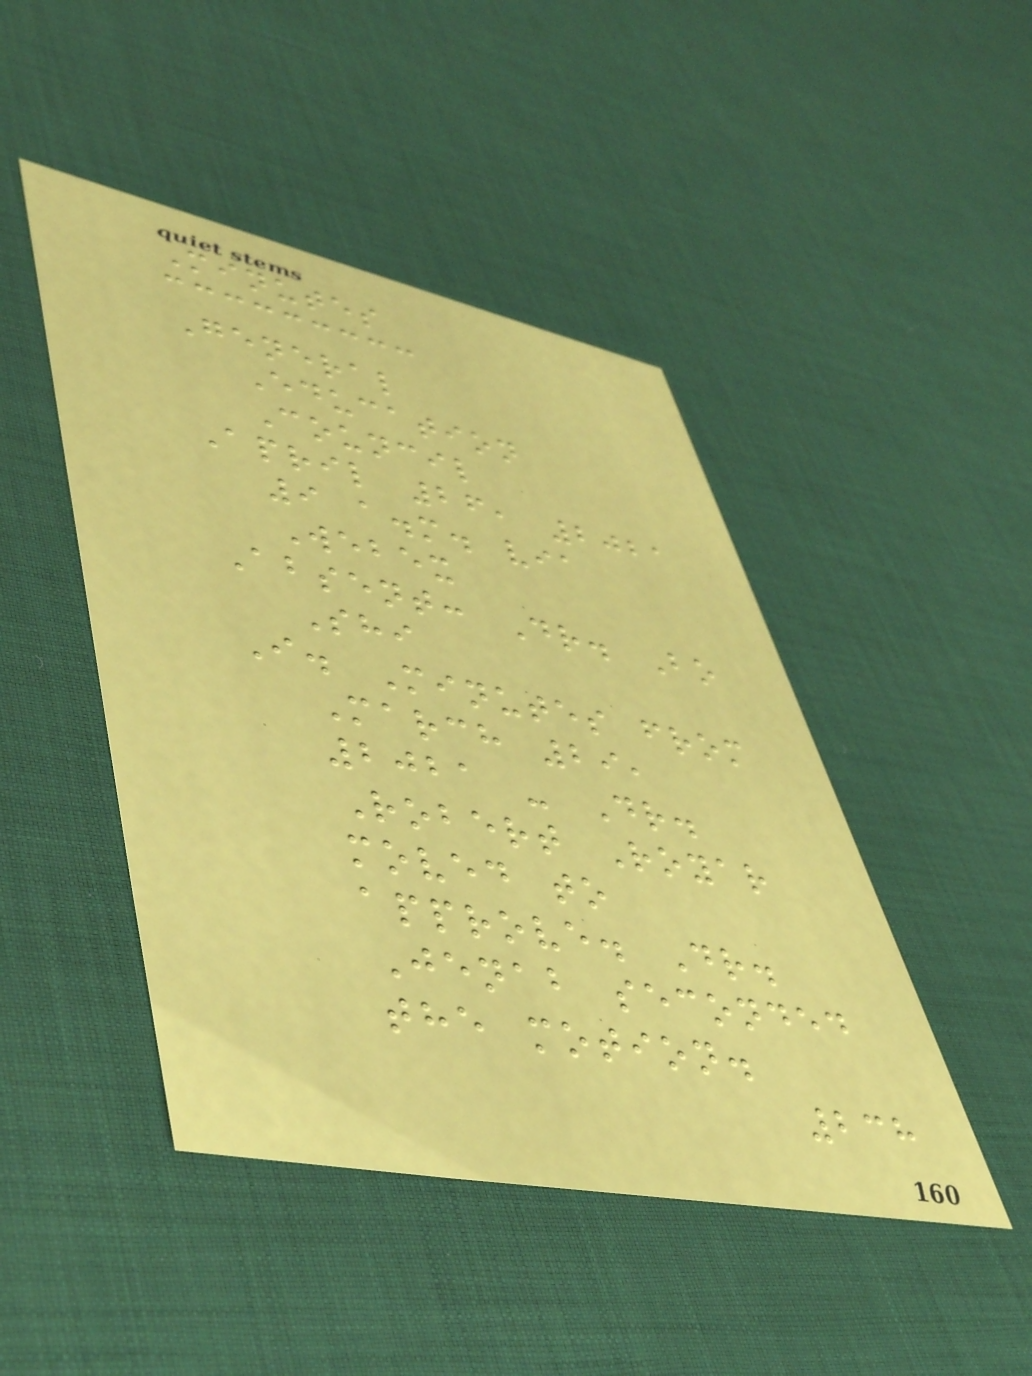Minutes
General
Education
Council
April 26, 2021
9 a.m. via
Webex
Absent: Dr. Bo
Shi
I. Minutes from
March 29,
2021 - Dr.
Robert Royar
moved to
approve. Dr.
Jenab seconded
the motion.
238
